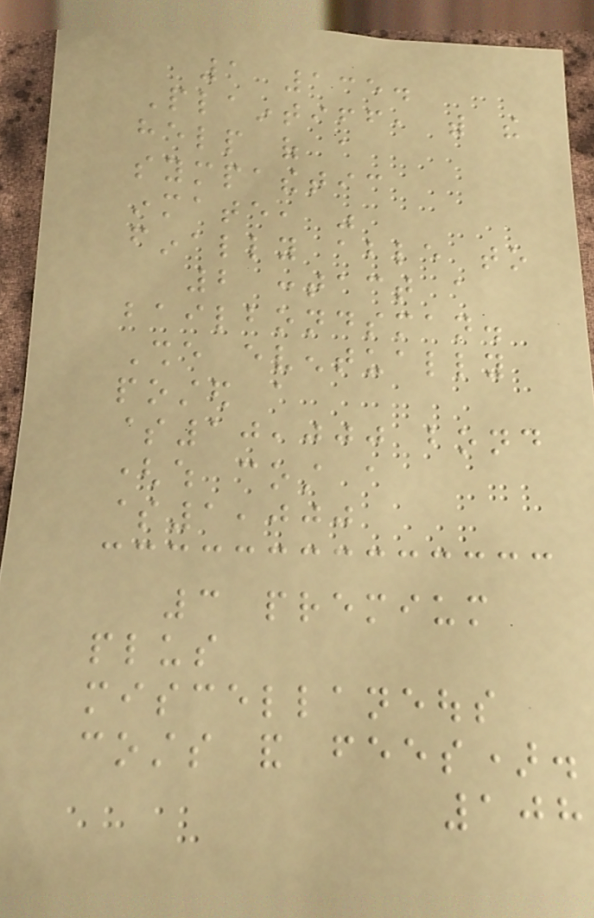1 135.
Plaintiff, with the
help of a
sympathetic
inmate, was
finally able to
2 contact a
bailbondsman.
She eventually
posted a
$10,000 bond
(which cost a
$1,000
3 premium
plus
miscellaneous
costs and fees).
108
